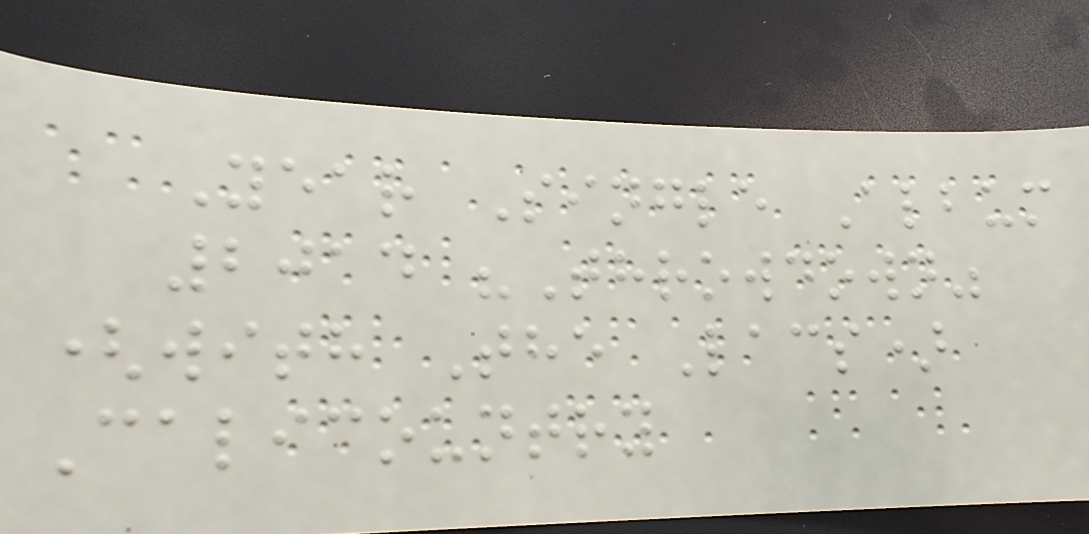Year Single Album
2014 "Throwdown"
(with The Lacs)
Calicountry
